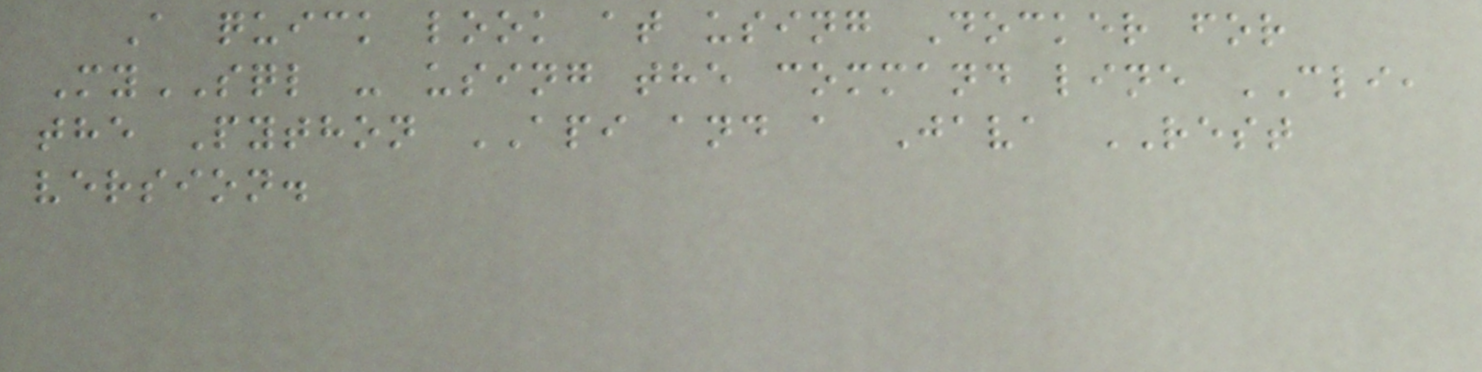A quick look at using Docker for
MySQL - using the command line CLI,
the Python API and a Java REST
version.
